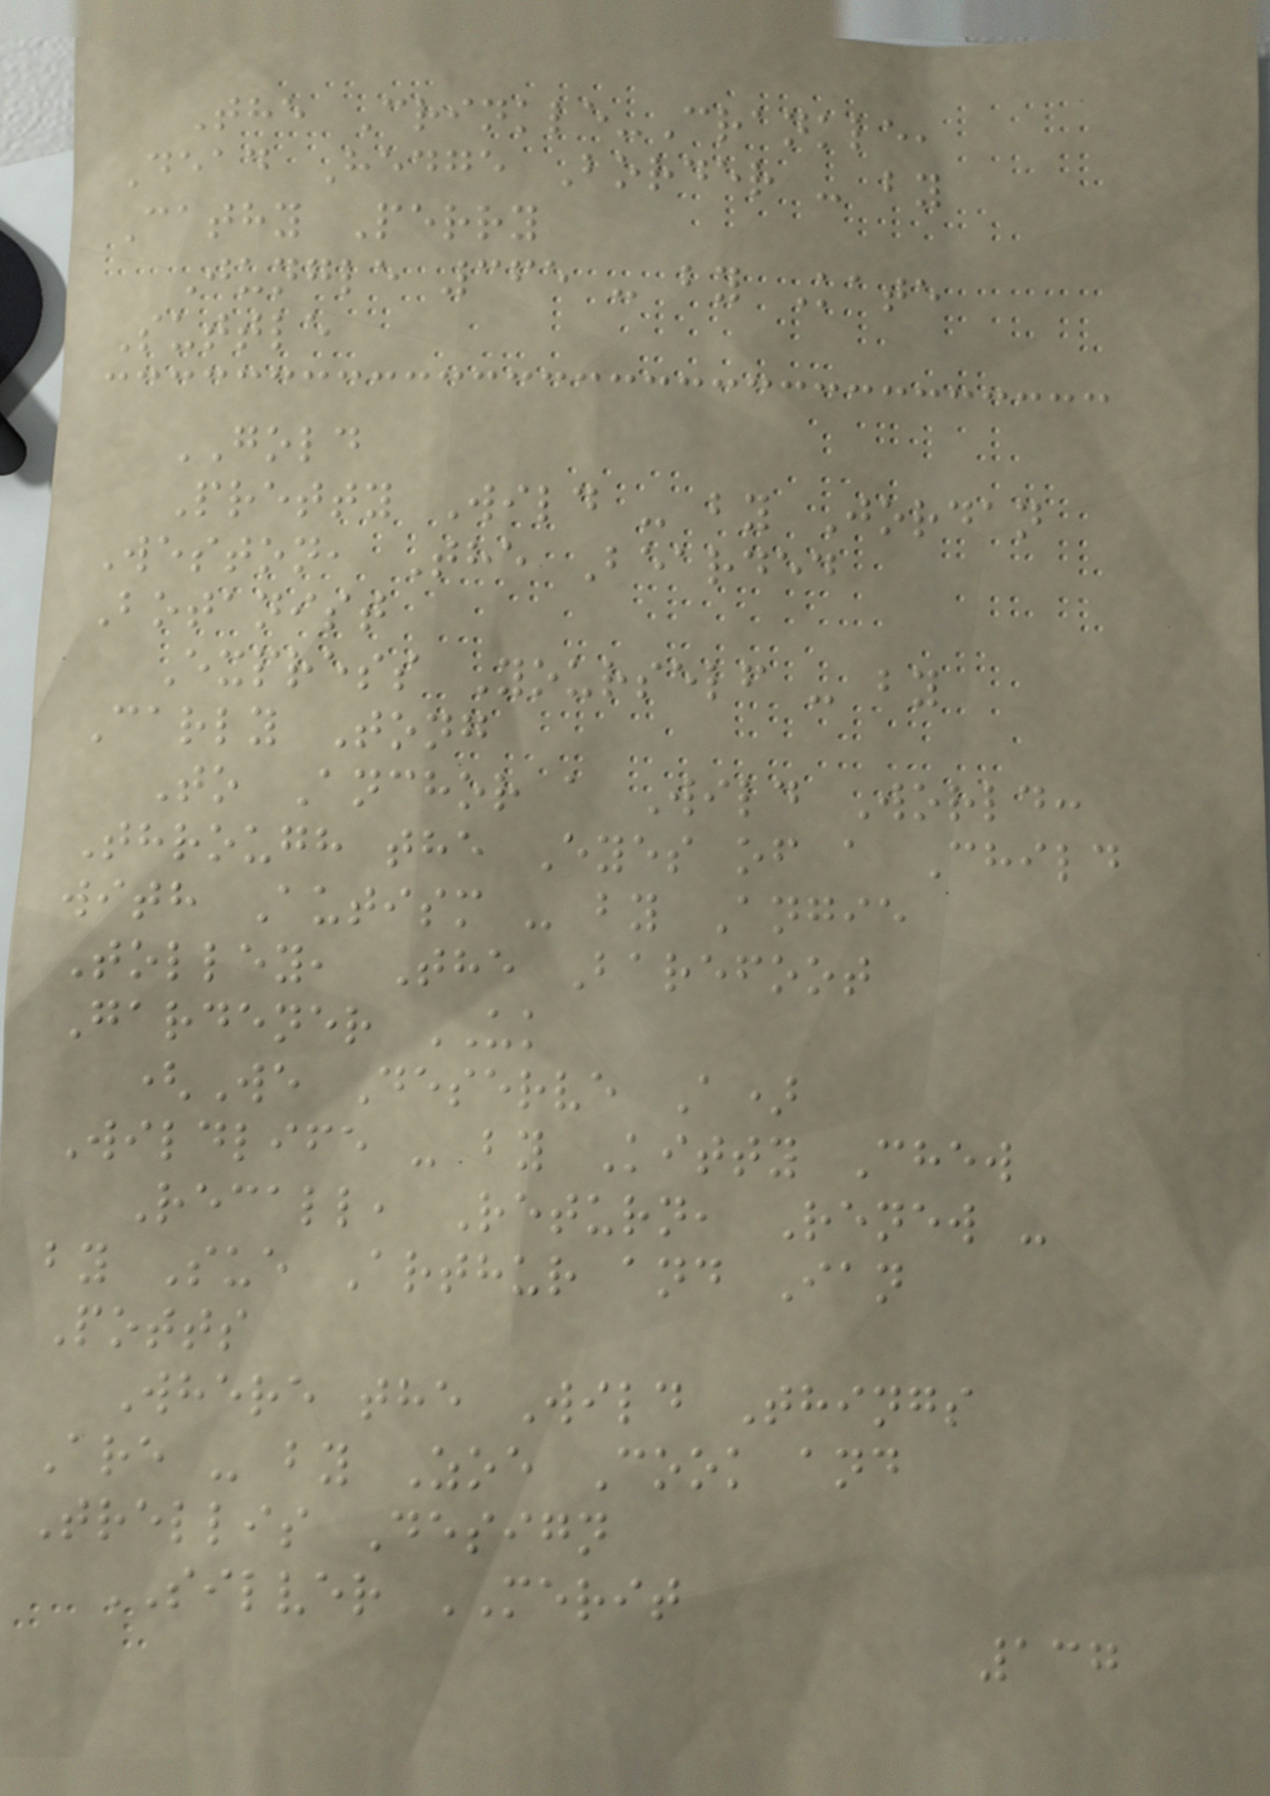The Crinkle-Crankle,
Dead Hedge Border - by
Cathy Perry
Jungle 365 - by Kate
Suttle
GOLD
Pretty Wild - by Jordan
Weston, The Bearded
Botanist
Express Yourself - by
Carly Tong
To Anchor a Wild World:
Through the Eyes of a Child
with Autism - by Angie
Tolley, The Barefoot
Gardener UK
(We Deserve A)
Wildlife - by Kitty Chew
Recall, Return, Renew -
by Sue Arthur and Ian
Potts
Where the Wild Things
Are - by Zoe Cook and
Trellis Design
SILVER MERIT
137
